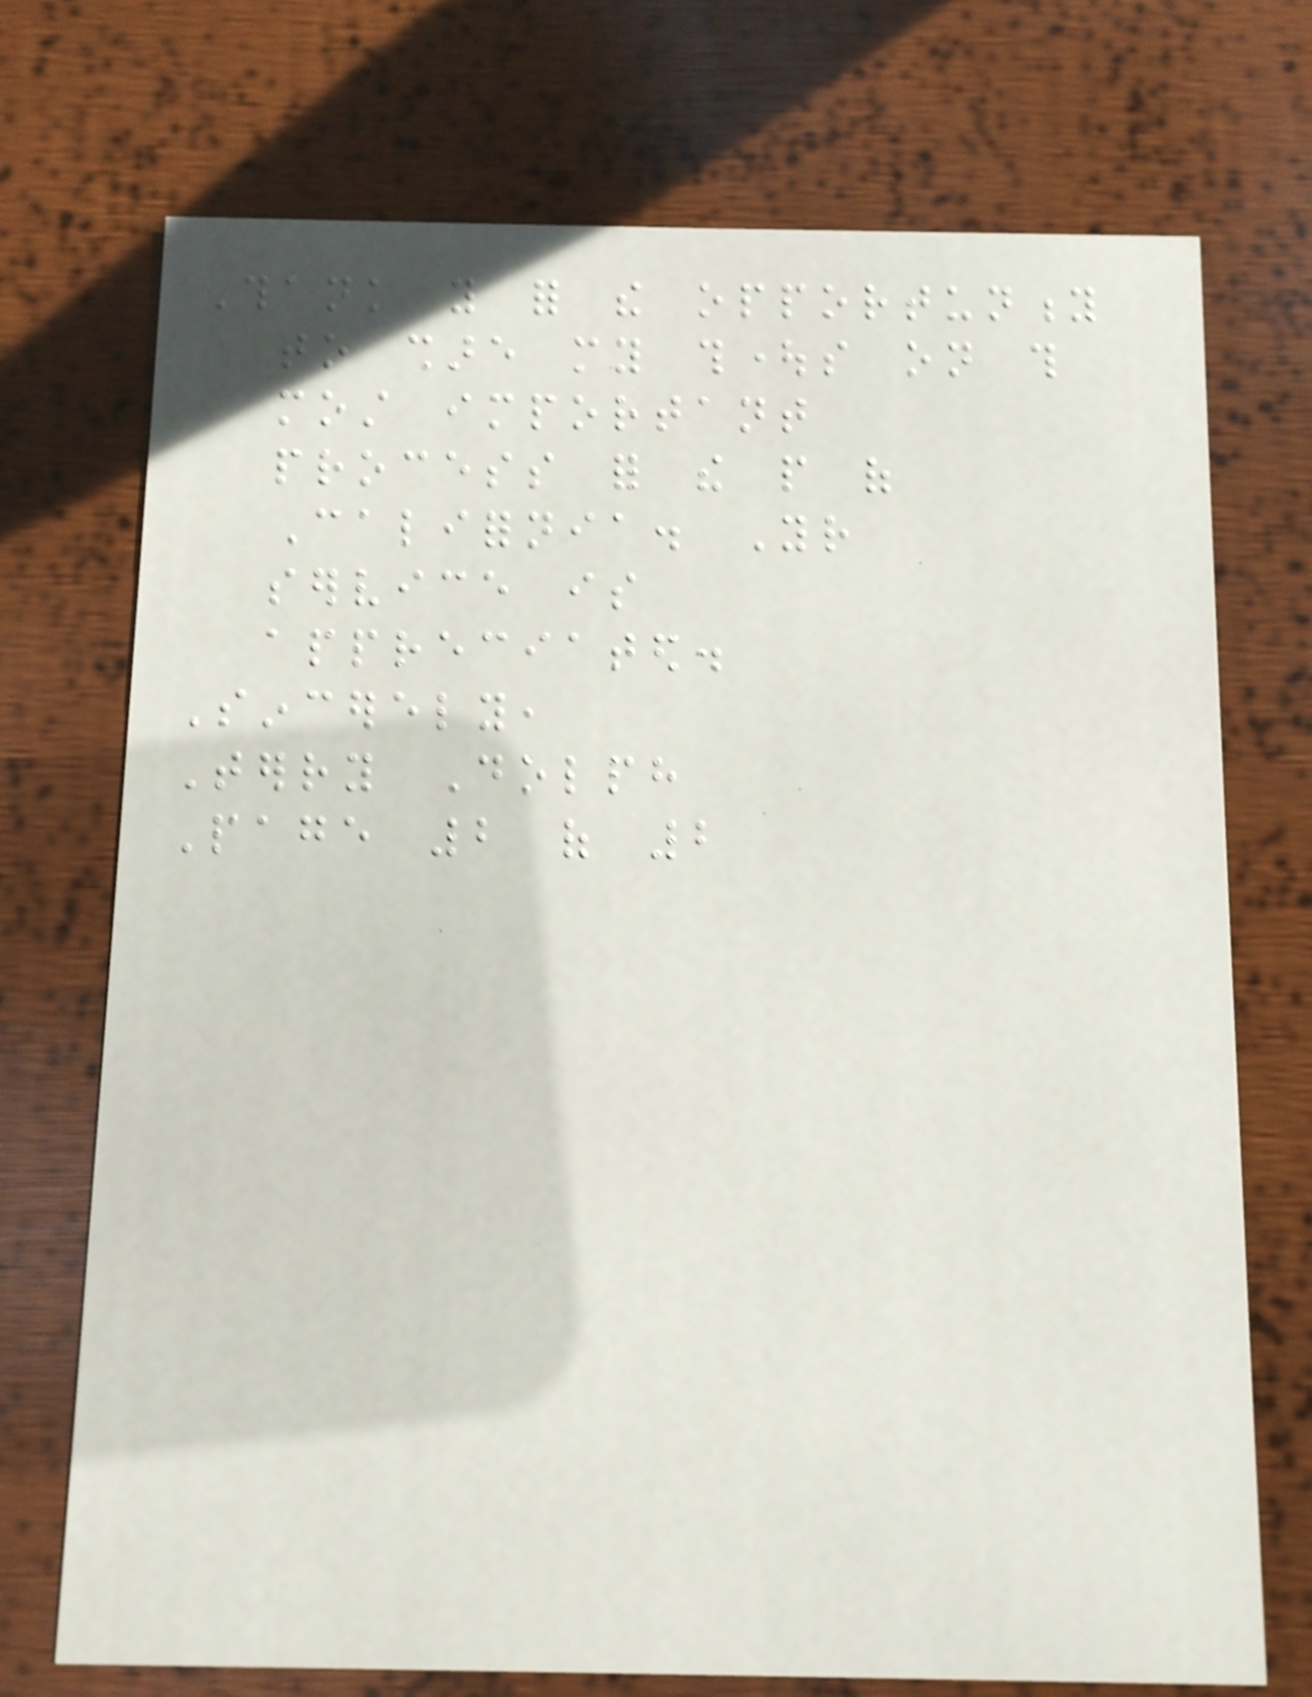Thank you for the opportunity
to share my thoughts on this
most important
process for the people of
California. Your
service is
appreciated.
Sincerely,
Terry Dolph
Page 2 of 2
